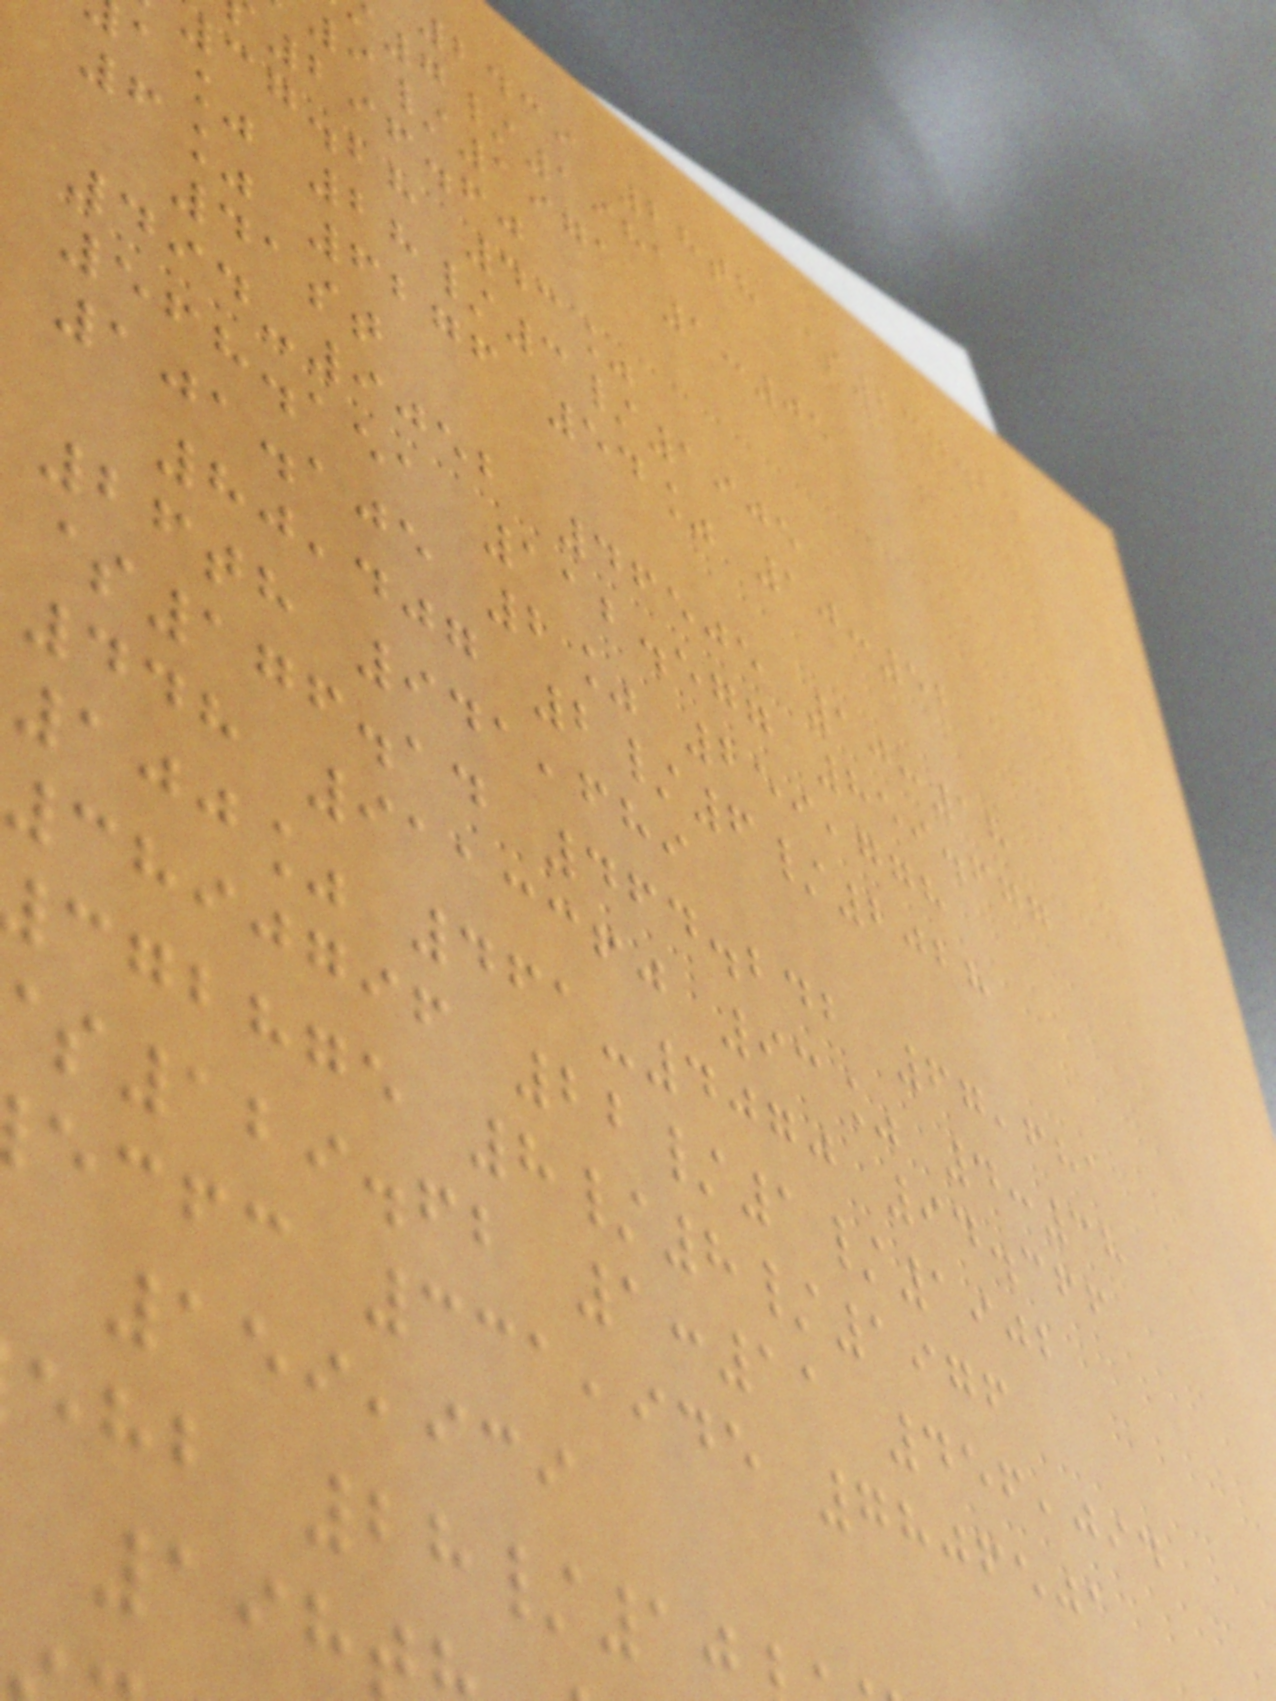2439 28th $237.25
7/1981
9/1971 1:05
296.60
37.28 43%
a% 28/3/1905
6% 6276 54% 10:52
41st
494-9052 46505 10:18
568.151 112.577 859.677
101.105 2% 259,778
80,407 2/6/2028
26th 941,689
$176.14 464.242 67,681
448 9113360 93% 4:38
100% 461-4070 94.366
3890796 22/1/1902
cgbhge 8/8/1976
129.62 1:11 456,094
ecfc 331,945 7806501
159,939
ehb 28/10
198
